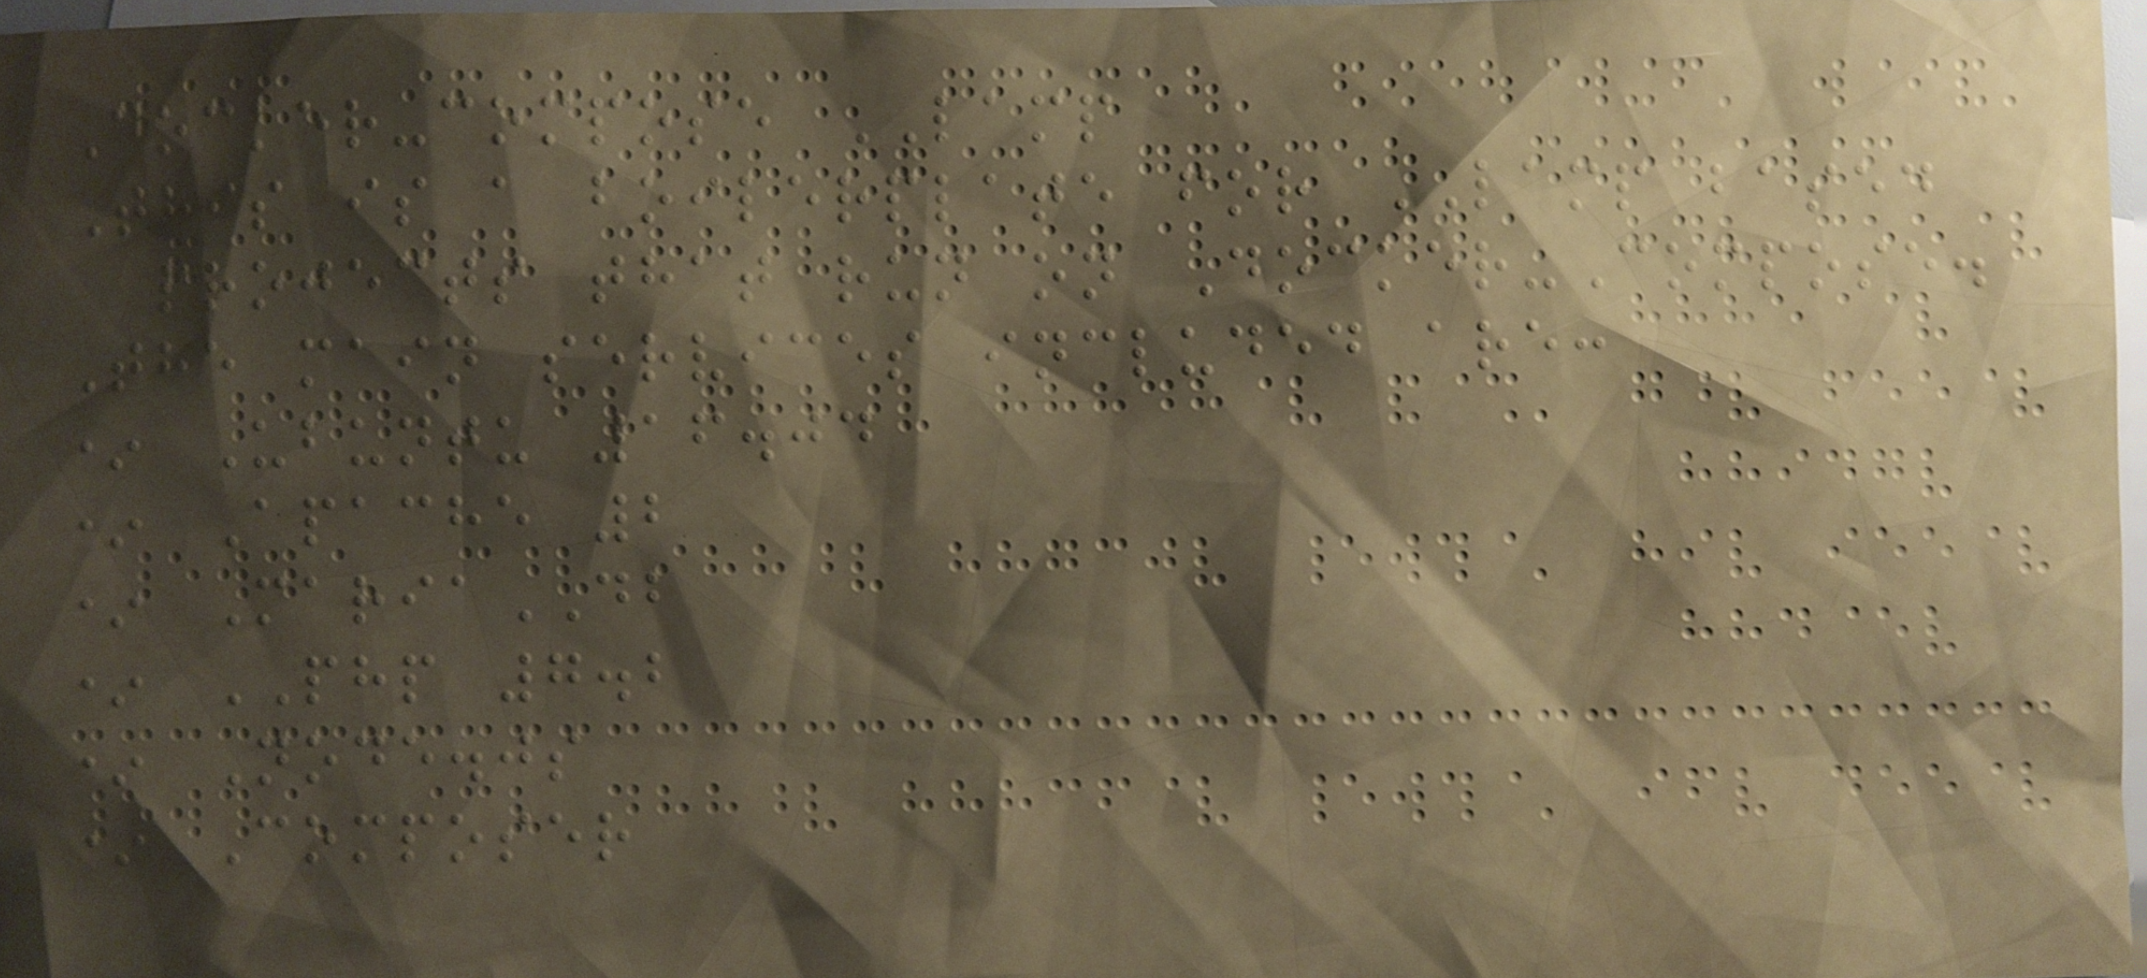Docker-compose LAMP
This is a boilerplate for LAMP based
projects that run on Docker-Compose.
The main services included are:
* Ubuntu 16.04
* Apache 2
* MariaDB
* PHP 7.2
* Node.js
* Composer
